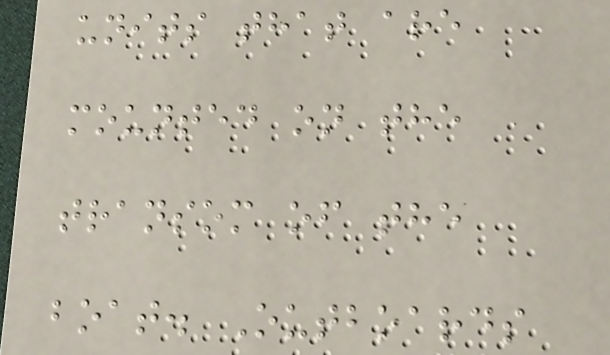units that are
mounted on the
transom of the
boat. Outboards
